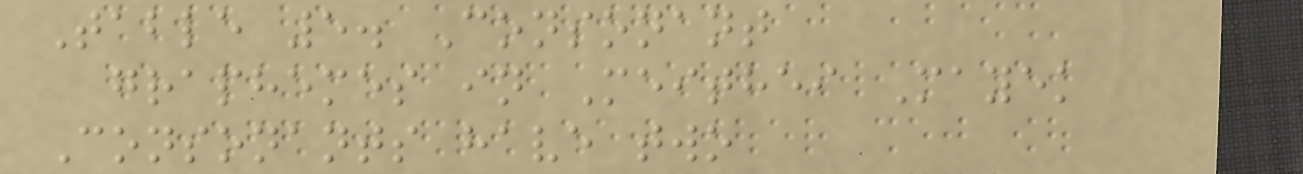Table 5. Consonant
graphemes in Meithei Mayek
Consonants have two
